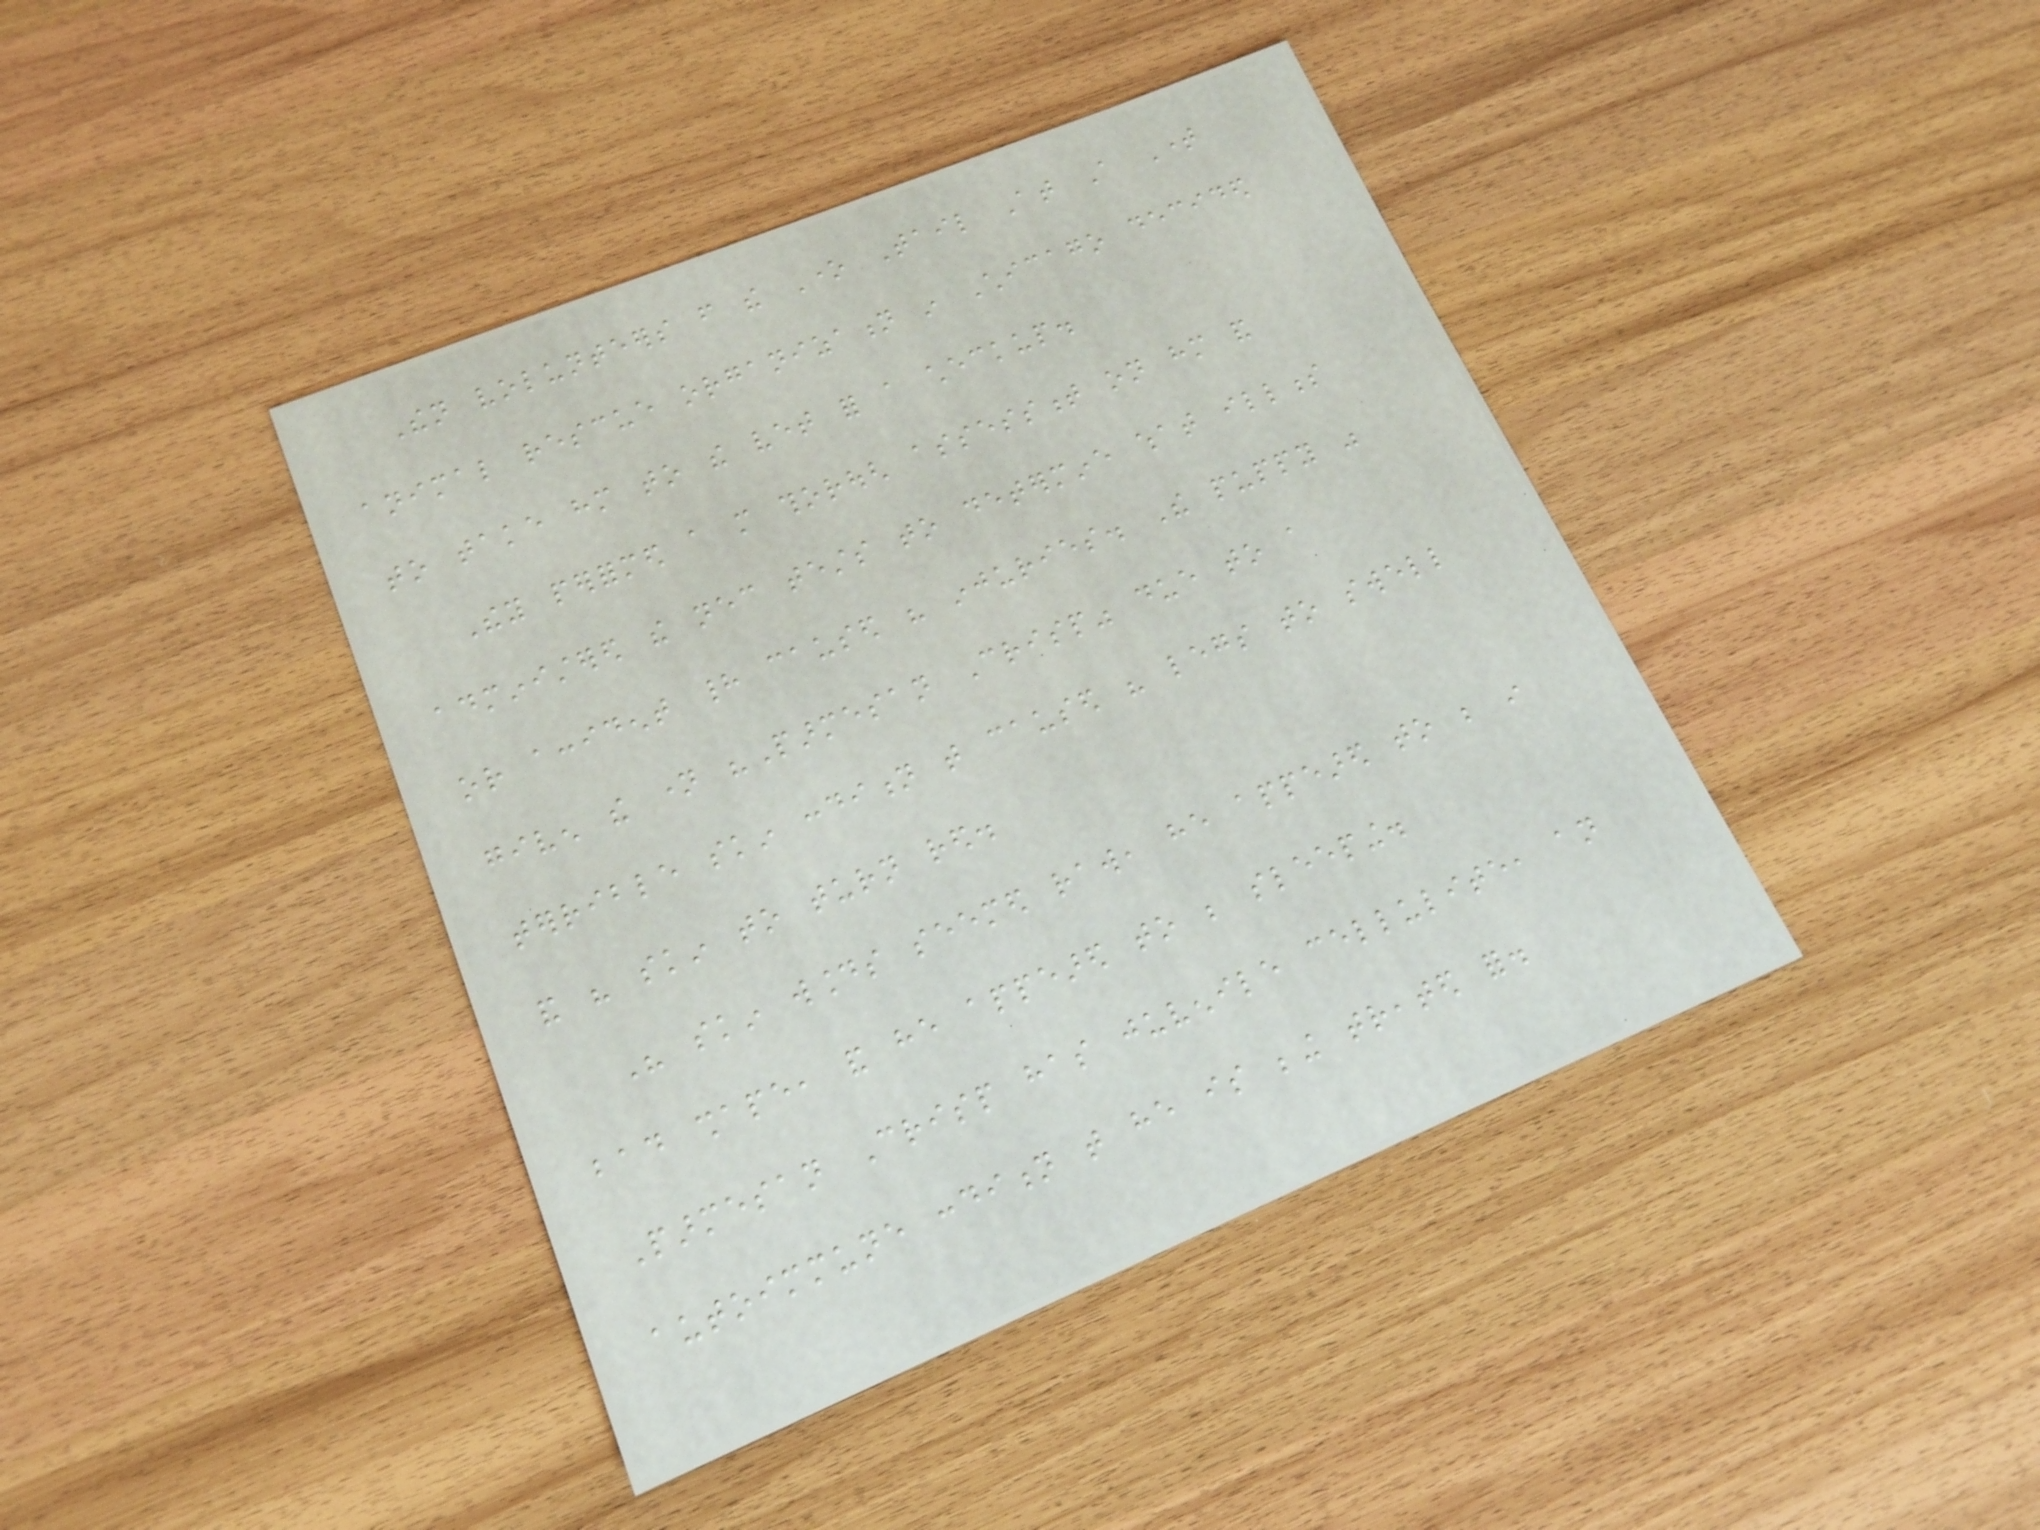Then volunteers from the One Tail At A Time
animal rescue organization in Chicago decided
to take him to the vet for a checkup.
They performed a more thorough assessment on him and
administered the necessary tests to determine what illness
or accident had caused his injuries. The puppy was
given the name "Parmesan Crisp" due to a
terrible skin condition that caused his legs to swell
and his skin to turn red.
His skin wounds seemed raw, he appeared to be in
bad shape, and he appeared to be sleeping.
Parmesan Crisp has juvenile cellulite, an
autoimmune condition that he is being treated for.
